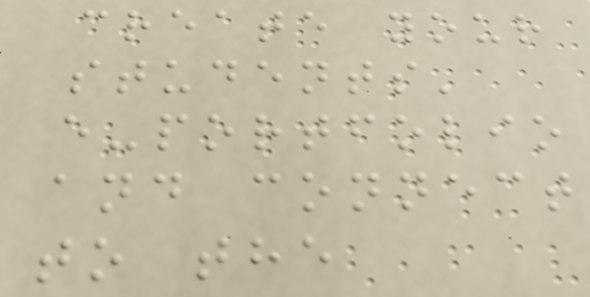create your
students'
e-portfolio
and connect
to the
